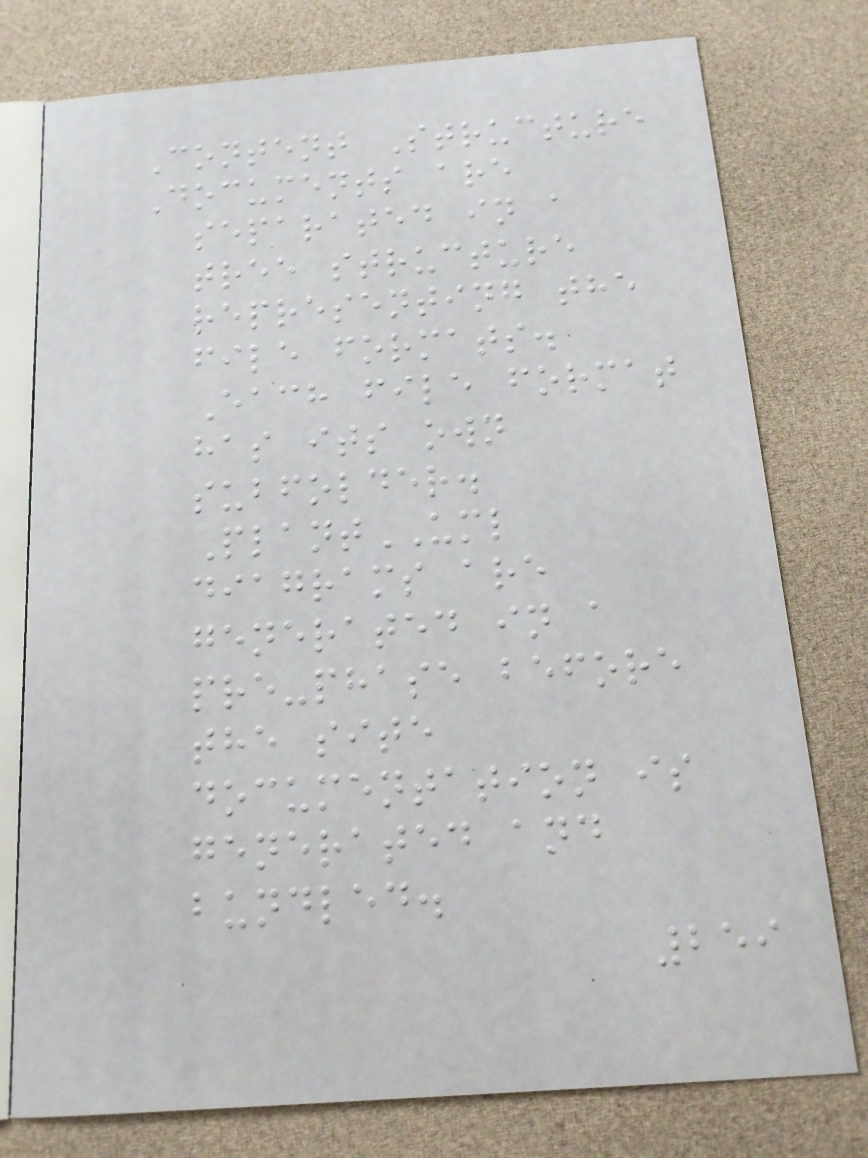Content Structure
Documents are
separated in a
tree structure
representing the
file formats.
Each file format
has its own
subfolder.
PlantUML
diagrams are
generated in a
pre-phase before
the site
documentation is
generated and
bundled.
259
